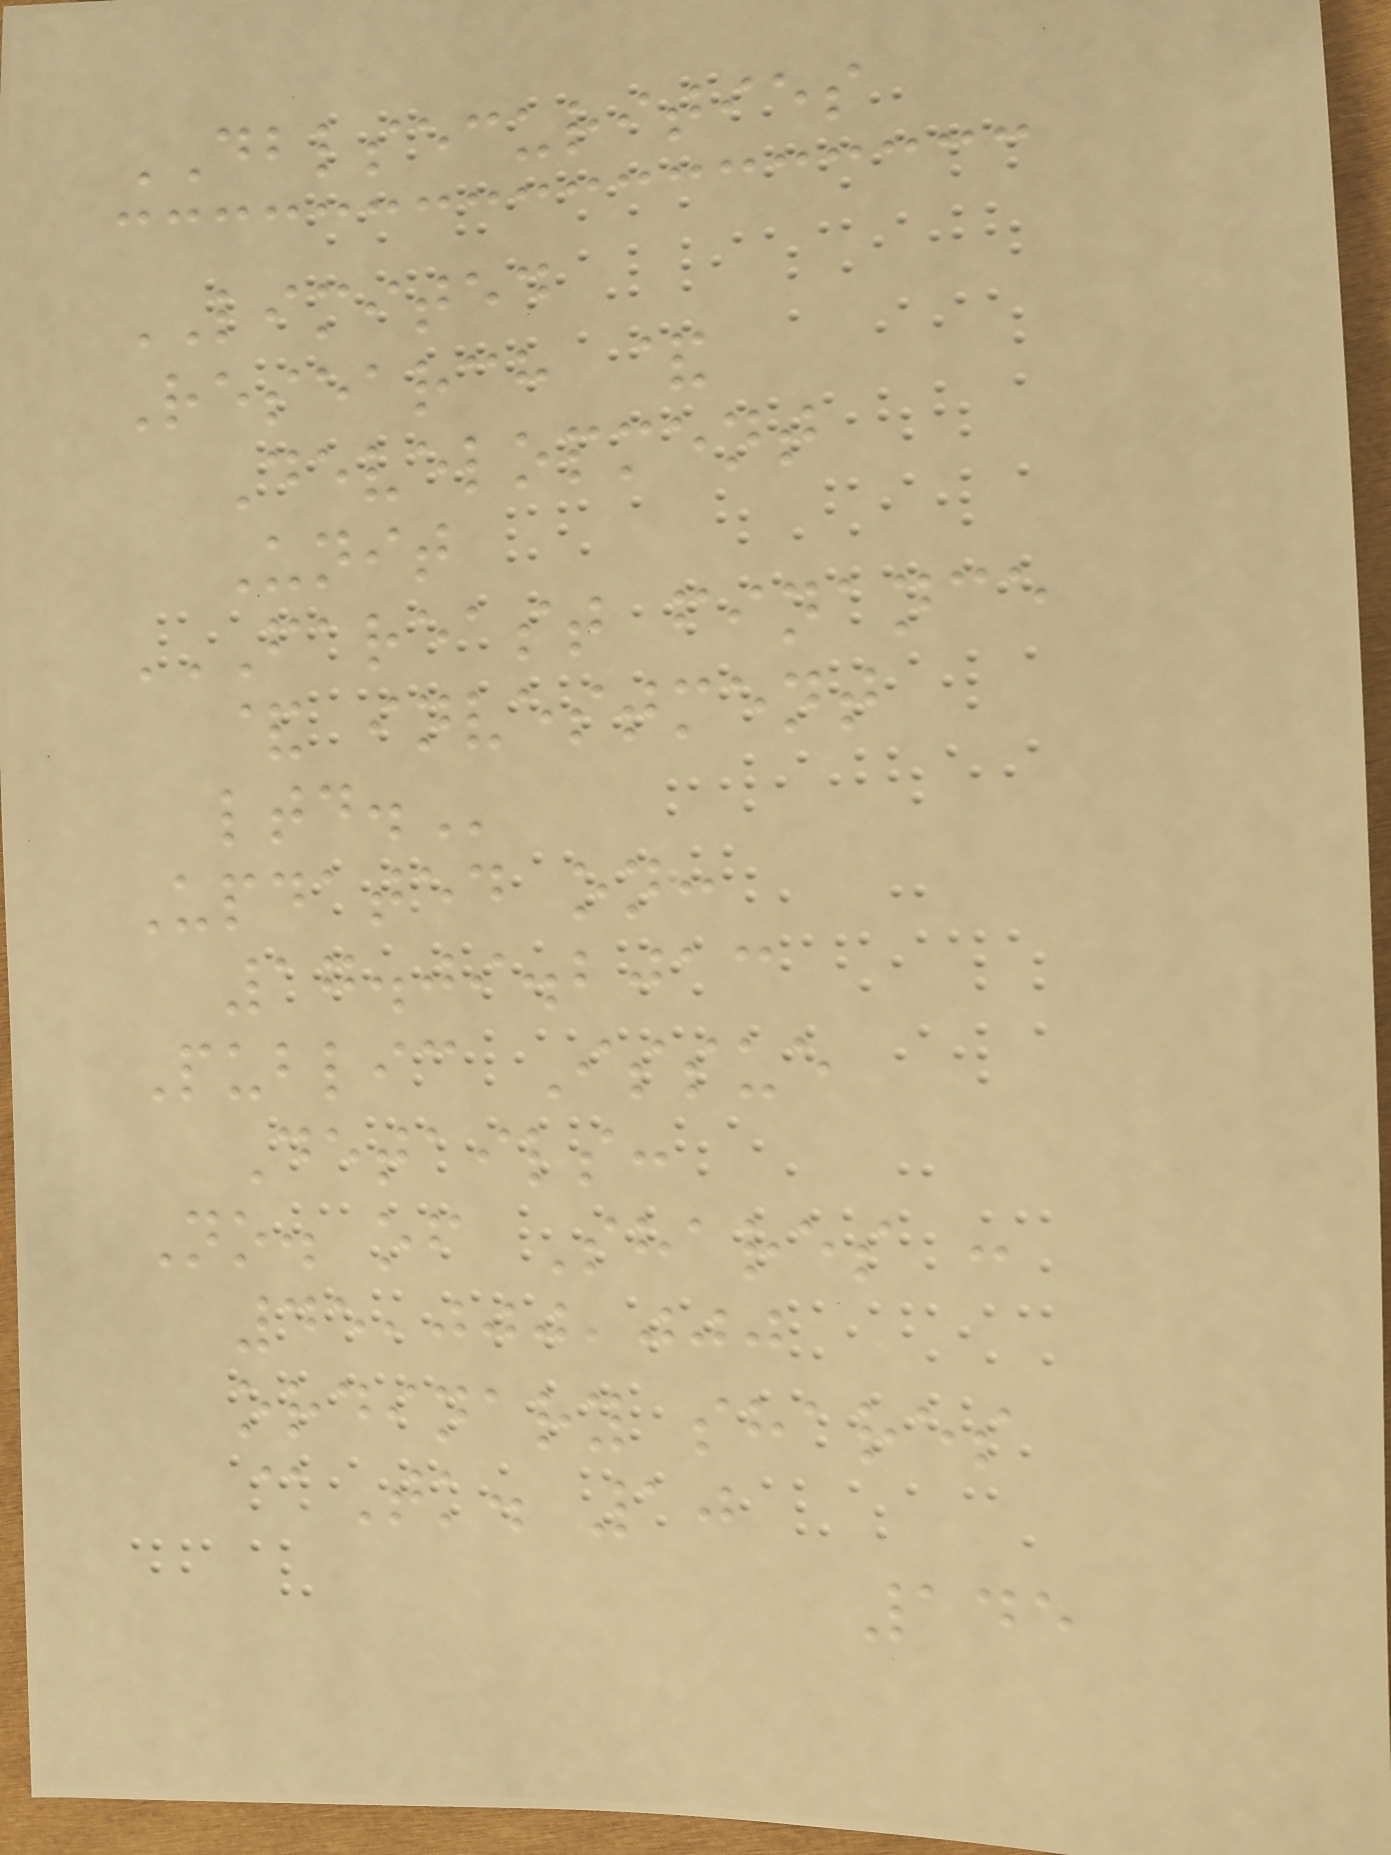DBLSECURITIES
LIMITED
Research &
Development
Unit
FAREAST FINANCE
& INVESTMENT
LTD.
Updated on:
17.09.2013
Public Issue
Details:
No. of Shares :
45,000,000
ordinary shares
@Tk. 10
145
